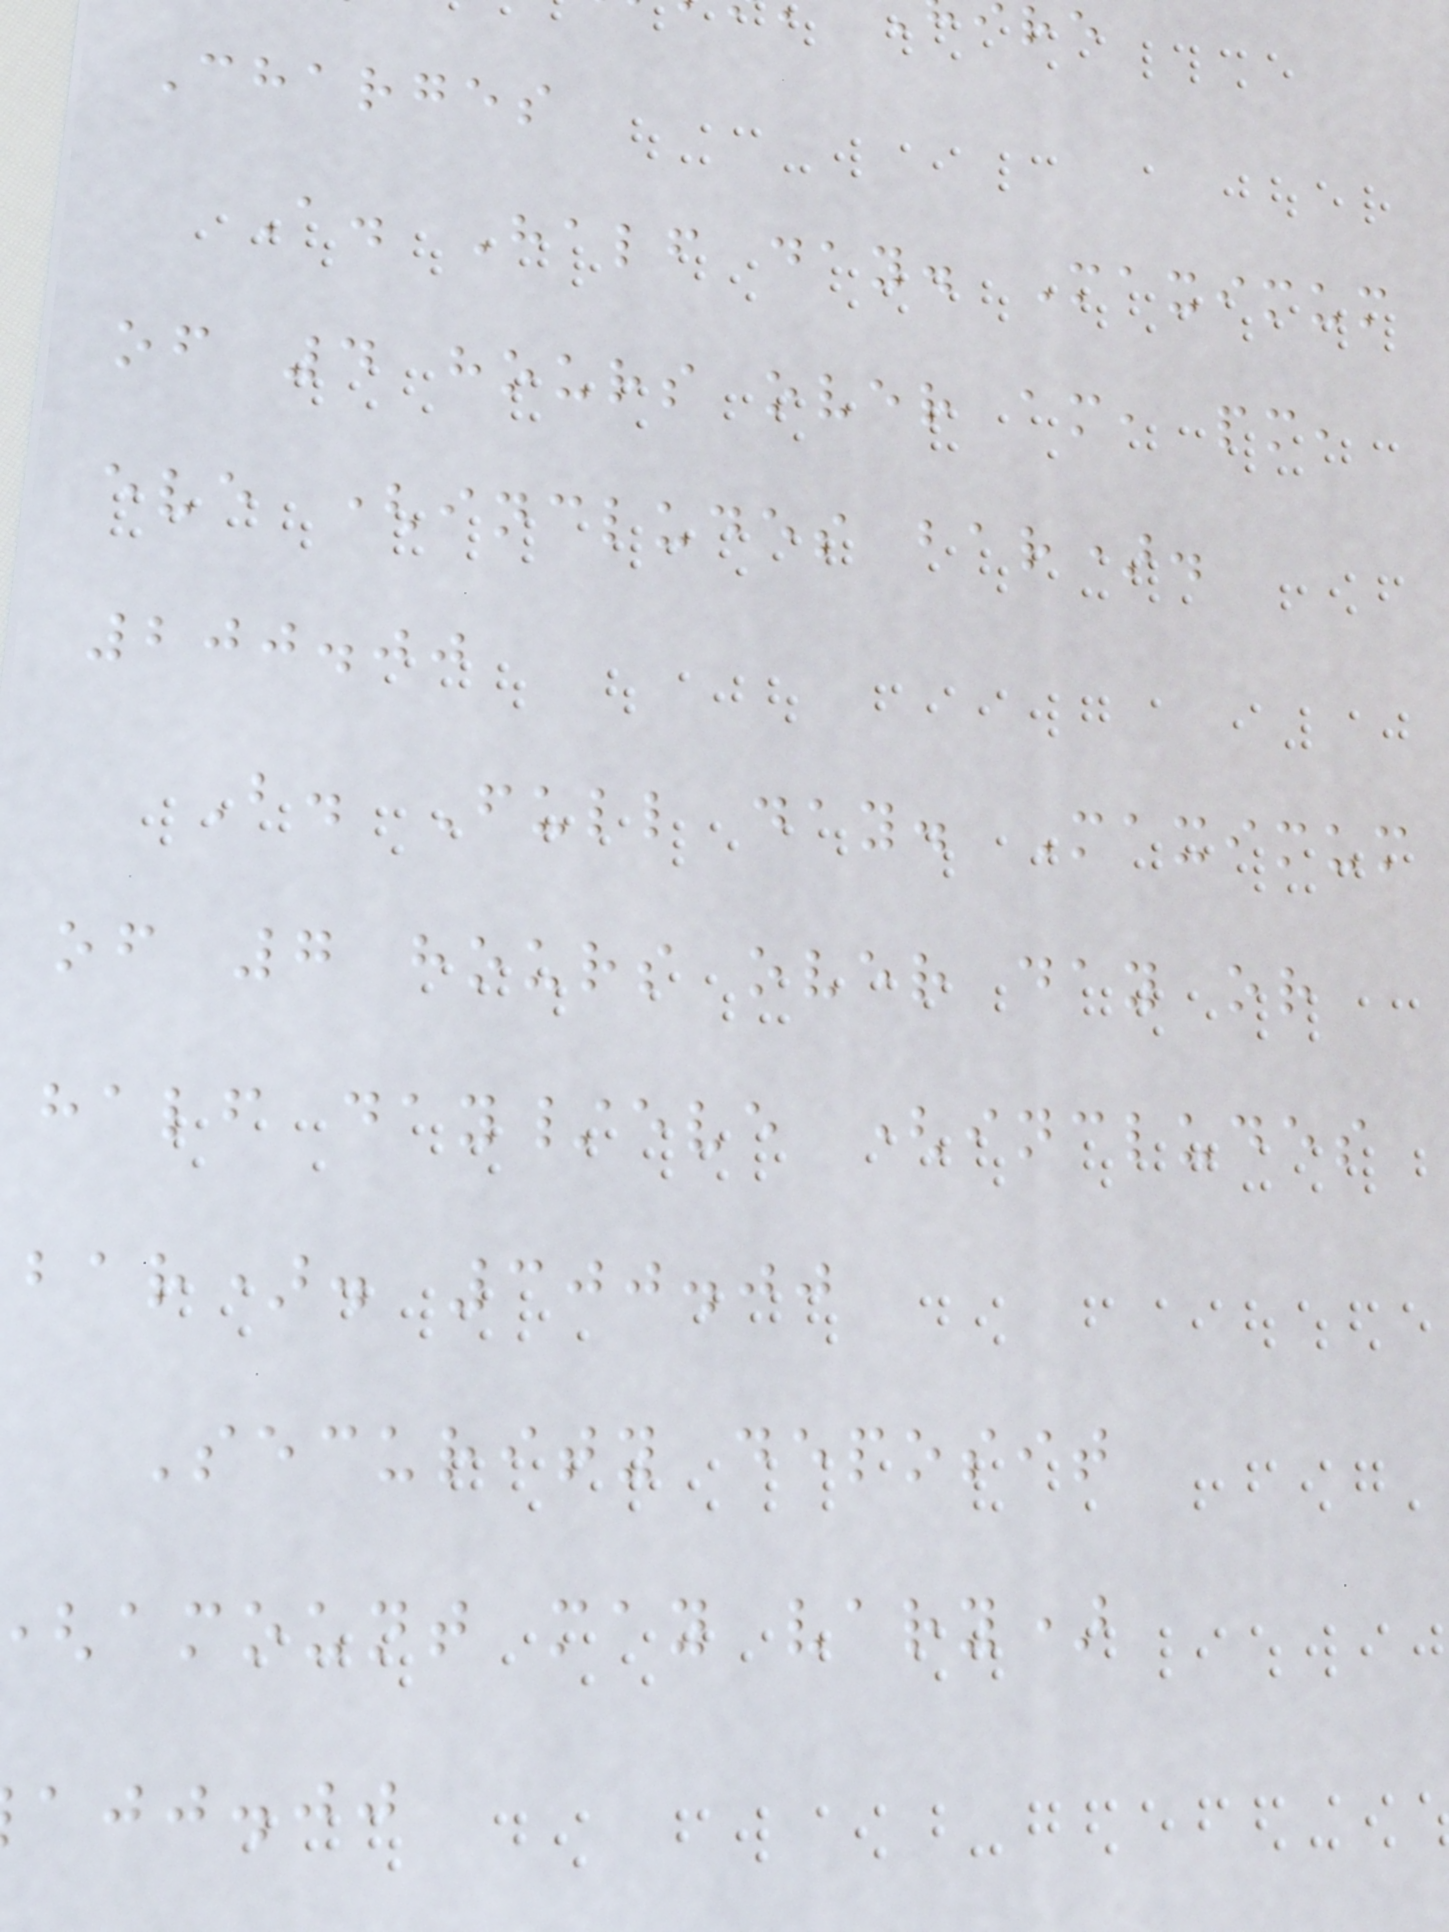Charges
A. Half day. Maximum
of 4 hours over am, pm,
eve (includes bar).
200.00
B. Full day. Maximum
of 7 hours over day or
half day/eve (includes
bar). 300.00
Security deposit
amount may vary)
ajj.jj
